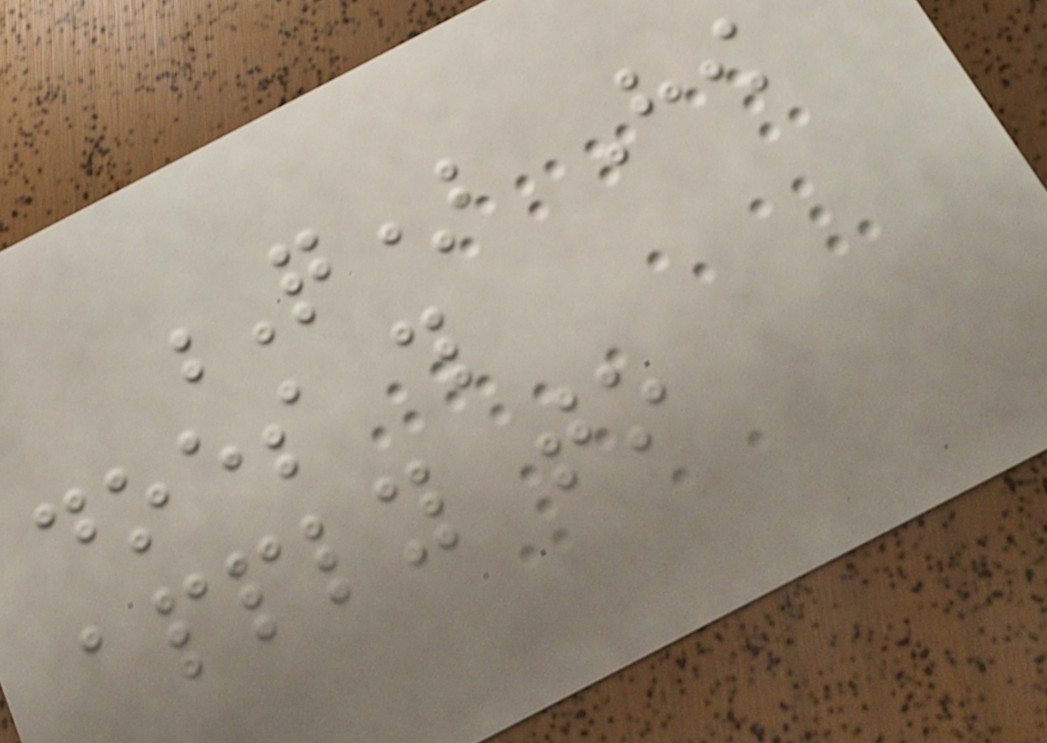Q) How
does this
apply to
